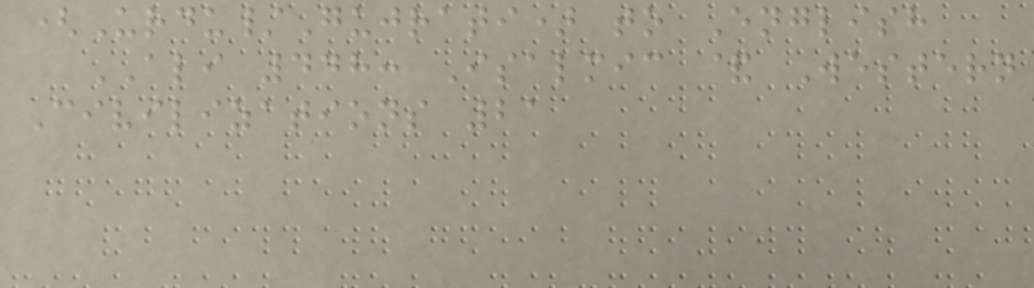(Urdu/Gujrati) to English
ALI 448: Isalmic & Western
Civilizations 21
